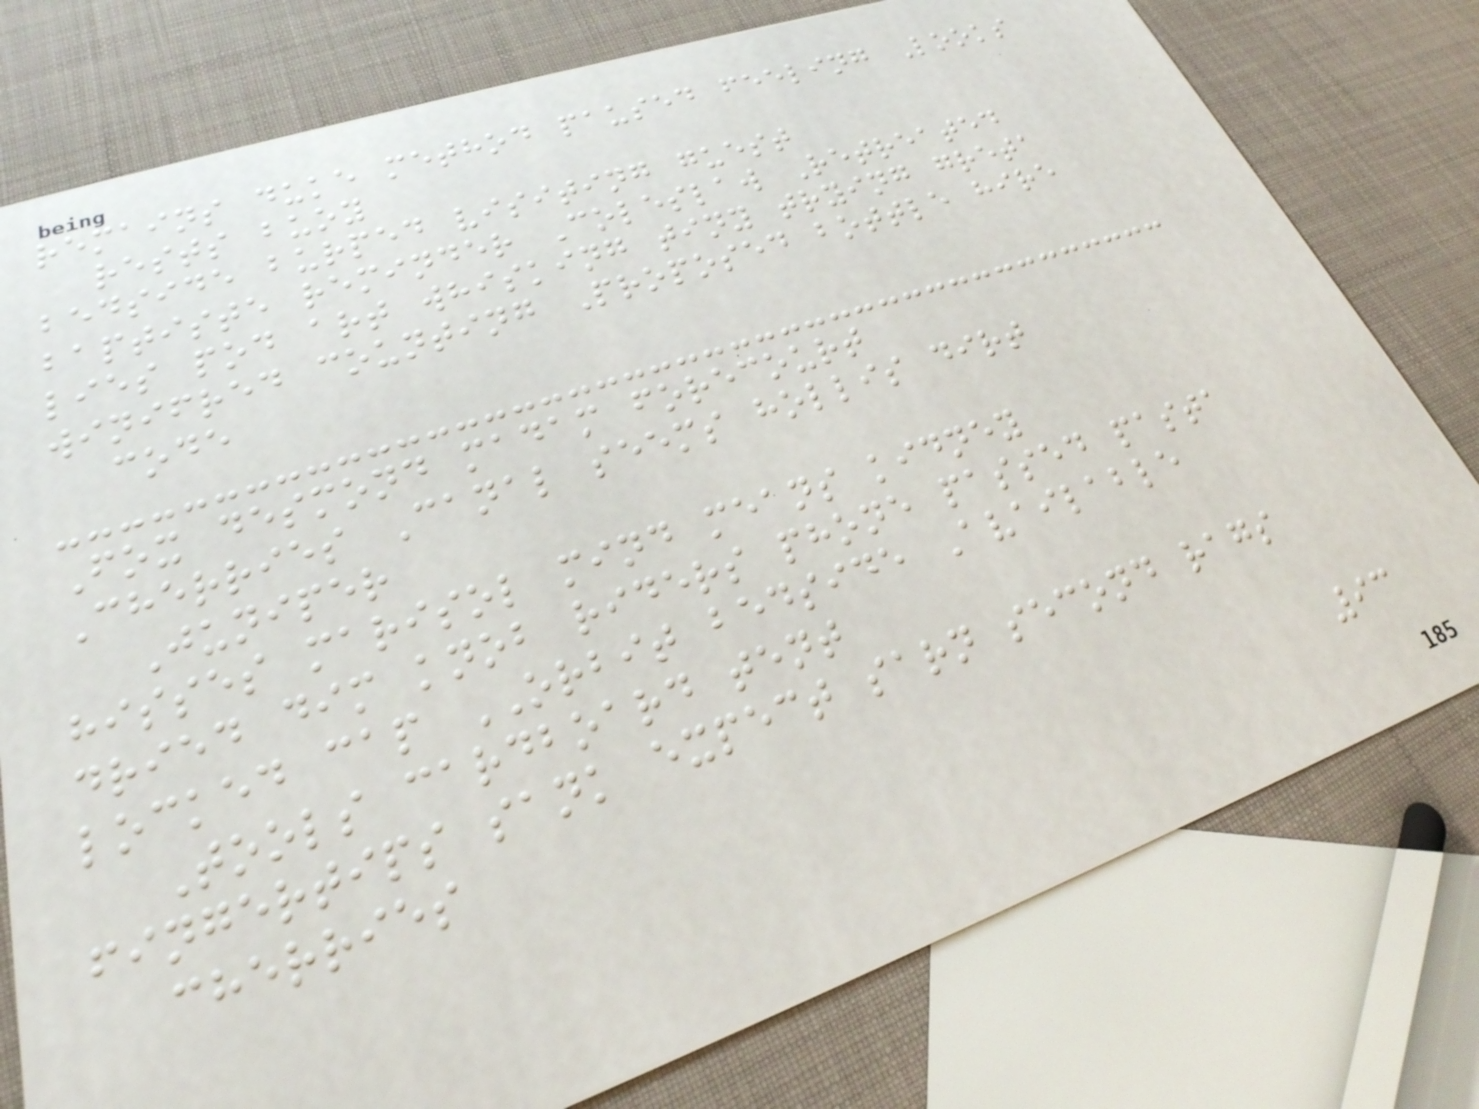remains duke method paused feeling Looks
rests buoy
bedside burped visiting guest
baptiste reminder Coleslaw Retreated
lies pod art whisking tiny trying greta
winifred counting Proposed bottle hire
code
Fox desmond madam forecourt
Cherries Canal seems hollis dirt
Juniper
hisses marisol mind means kidney
dried dim knob riders phone passed pasta
locked cap ORBIT bedside Available
Tools cardboard tent
fingertips sank expect sarn second rags
cherries
93
